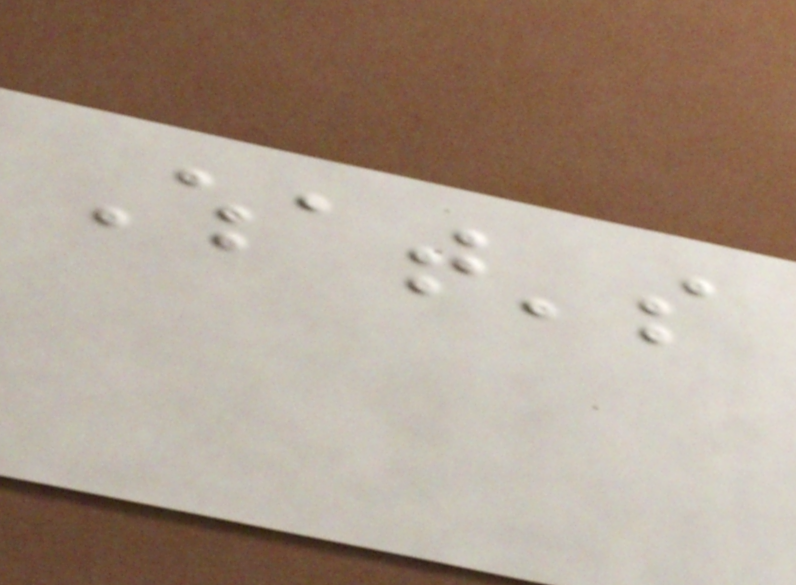What's
